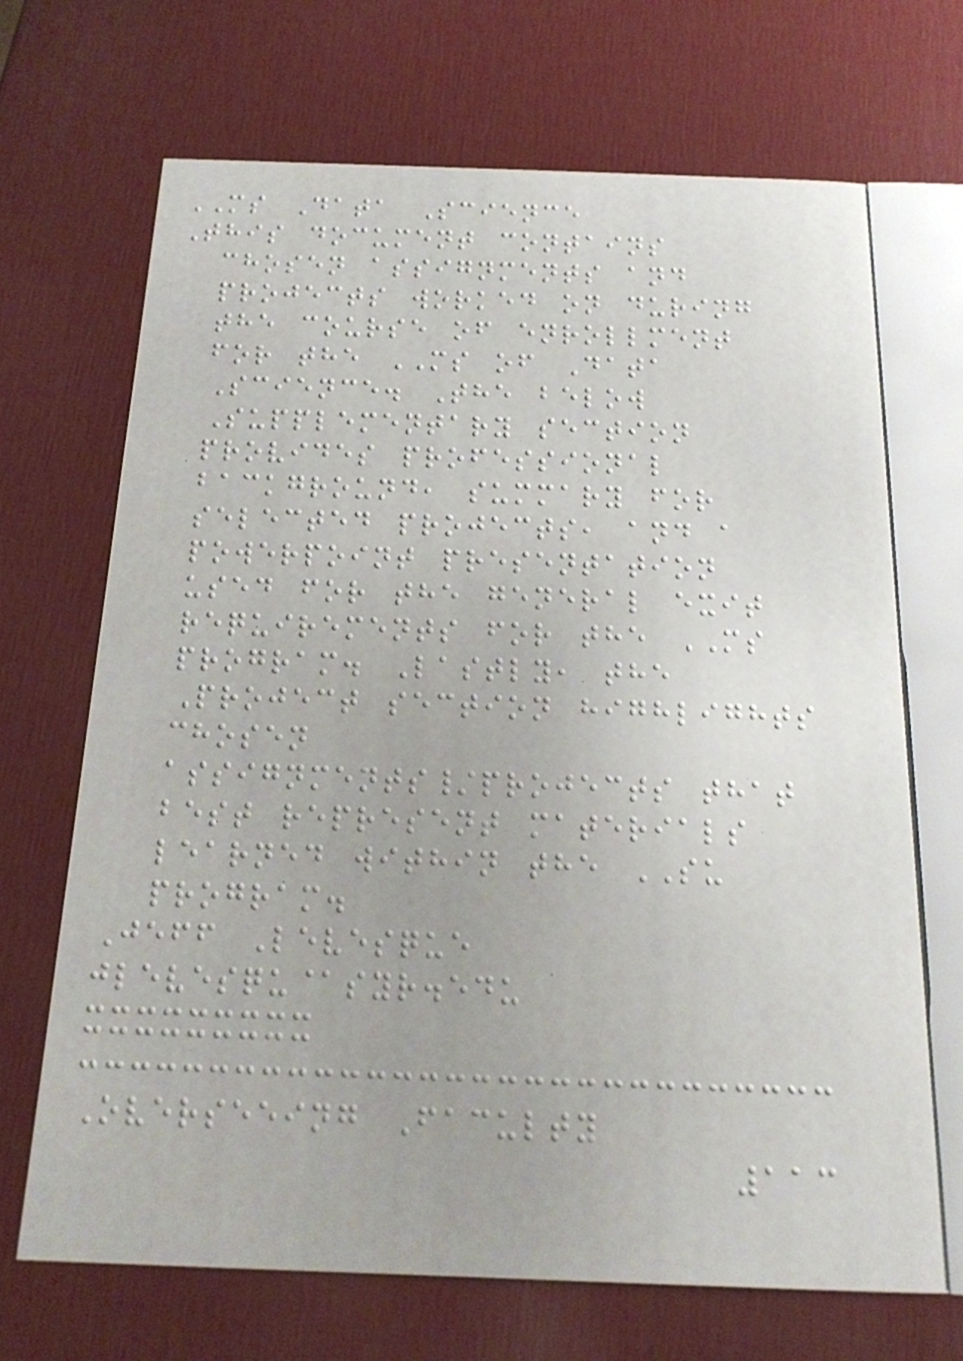MS Data Science
This document contains
chosen assignments and
projects worked on during
the course of enrollment
for the MS of Data
Science. The below
Supplementary section
provides professional
background, summary for
selected projects, and a
powerpoint presentation
used for the general exit
requirements for the MS
program. Lastly, the
Project section highlights
chosen
assignments/projects that
best represent materials
learned within the SU
program.
Jeff Levesque
jlevesqu@syr.edu
xxxxxxxxx
Overseeing Faculty
113
